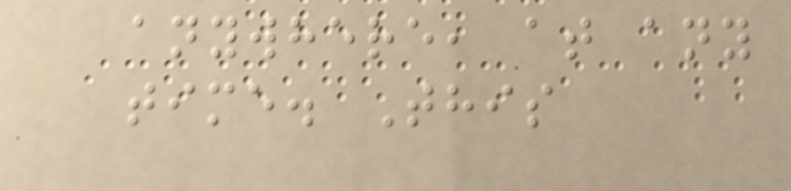anywhere, at any
time. This
